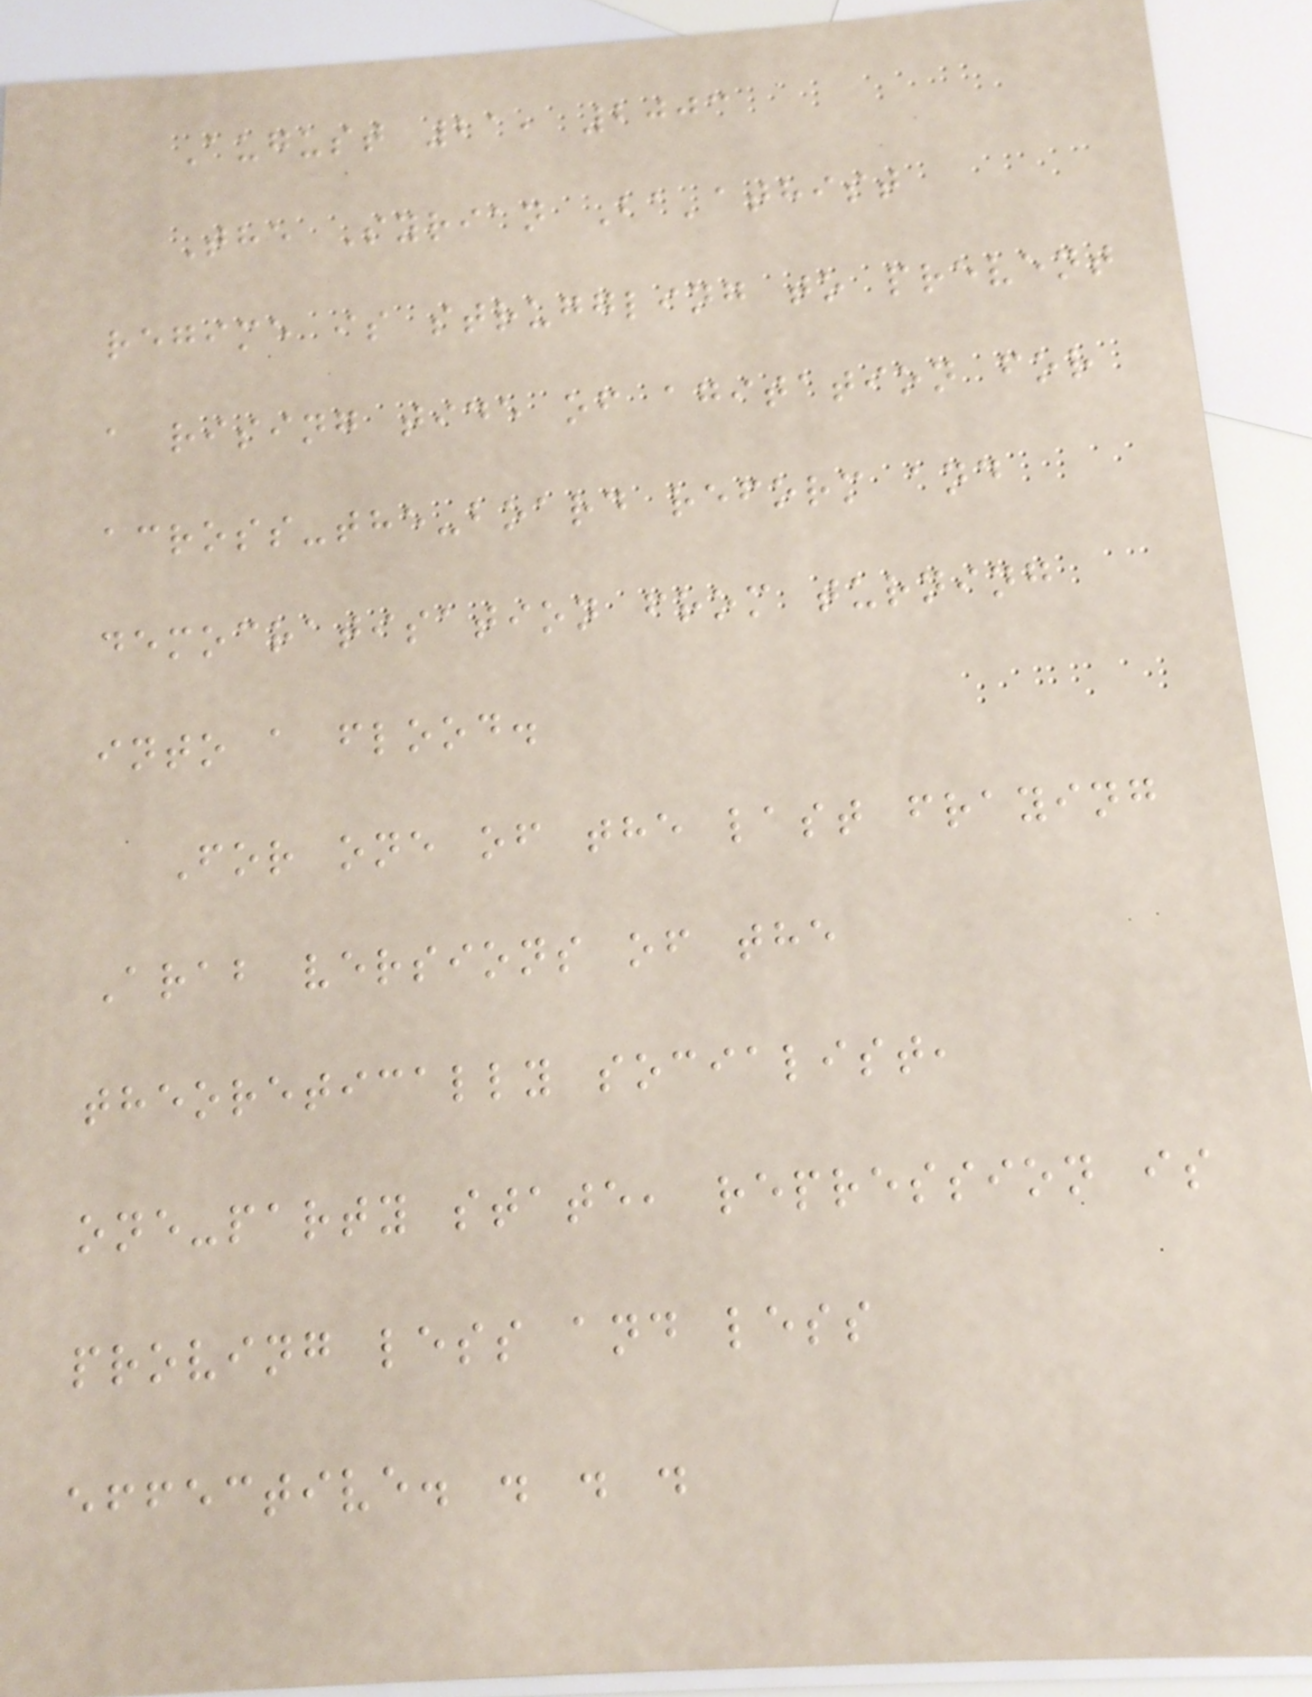August 21, 2003
The Syrian Ba'athist
regime is struggling to prevent
a rising tide of agitation for
across-the-board reform and
democratisation from turning
into a flood.
For one of the last fraying
Arab versions of the
theoretically socialist,
one-party state, repression is
proving less and less
effective. . . .
